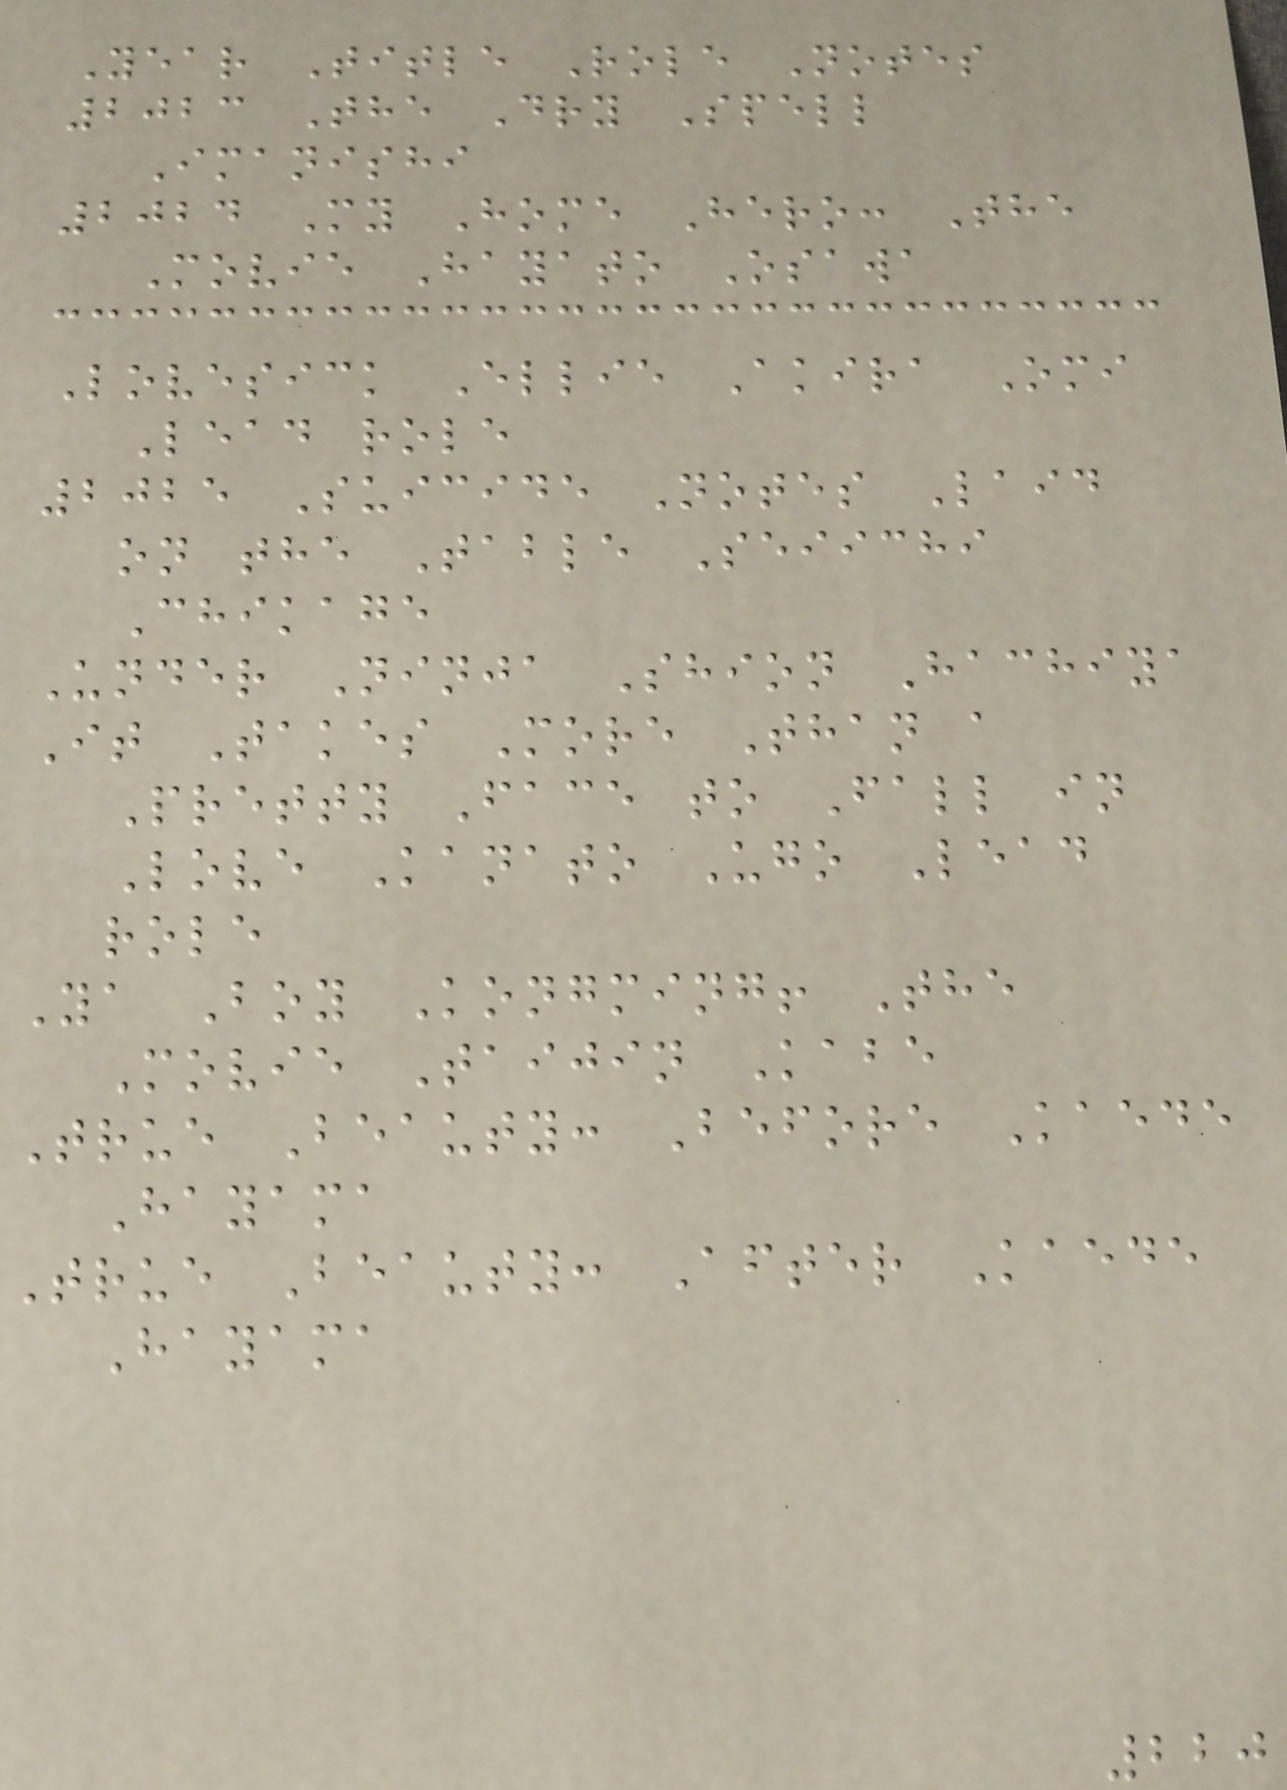Year Title Role Notes
2023 The Dry Spell
Imanishi
2024 My Home Hero: The
Movie Hayato Osawa
Lovesick Ellie Akira Omi
Lead role
2025 Suicide Notes Laid
on the Table Seiichi
Chikage
Under Ninja Shion Hachiya
It Takes More Than a
Pretty Face to Fall in
Love Kanato Ugo Lead
role
Ya Boy Kongming! The
Movie Taijin Kabe
True Beauty: Before Kaede
Hayama
True Beauty: After Kaede
Hayama
220
